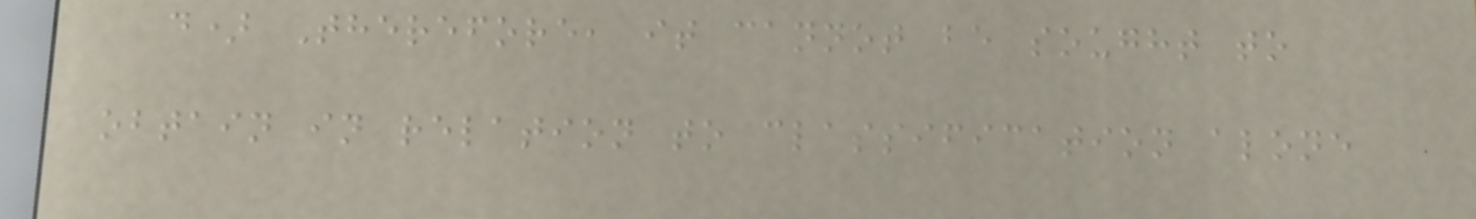d) Therefore, it cannot be sought to
obtain in relation to classification alone
